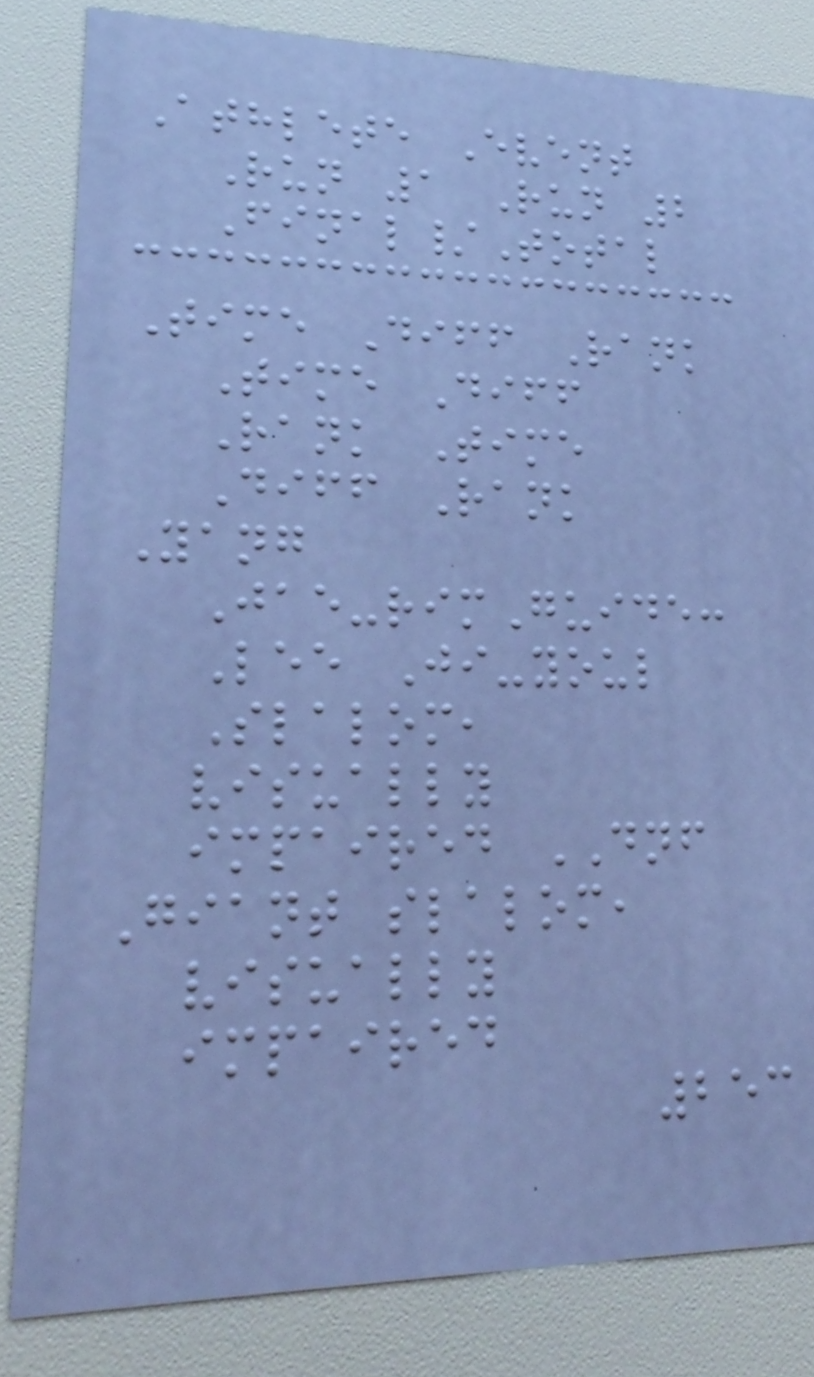Athlete Event
Run 1 Run 2
Final/Total
Time Diff Rank
Time Diff
Rank Time
Diff Rank
Yang
Jae-rimGuide:
Lee Ji-youl
Slalom,
visually
impaired DNF
Giant slalom,
visually
impaired
253
